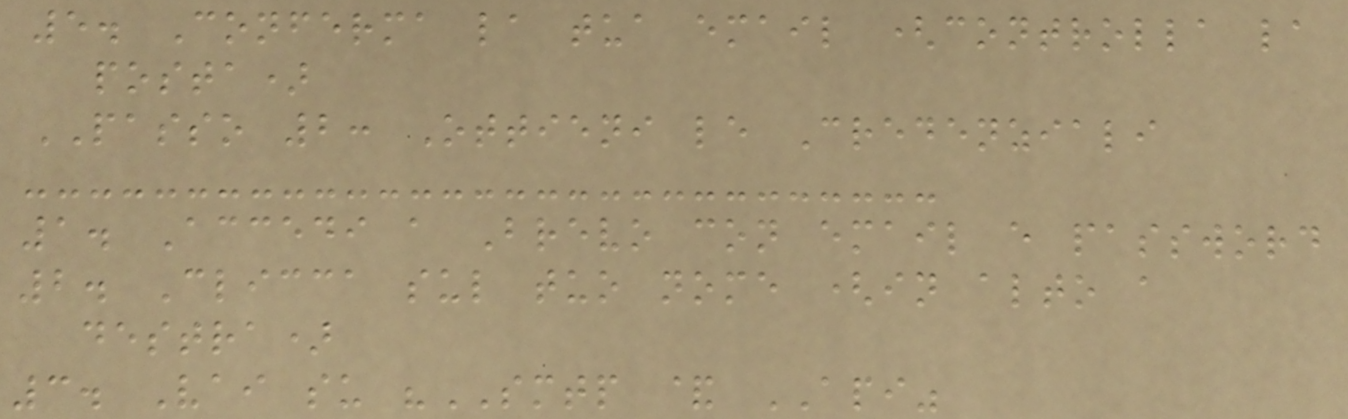5. Conferma la tua email (controlla la
posta)
PASSO 2: Ottieni le Credenziali
1. Accedi a Brevo con email e password
2. Clicca sul tuo nome (in alto a
destra)
3. Vai su "SMTP & API"
